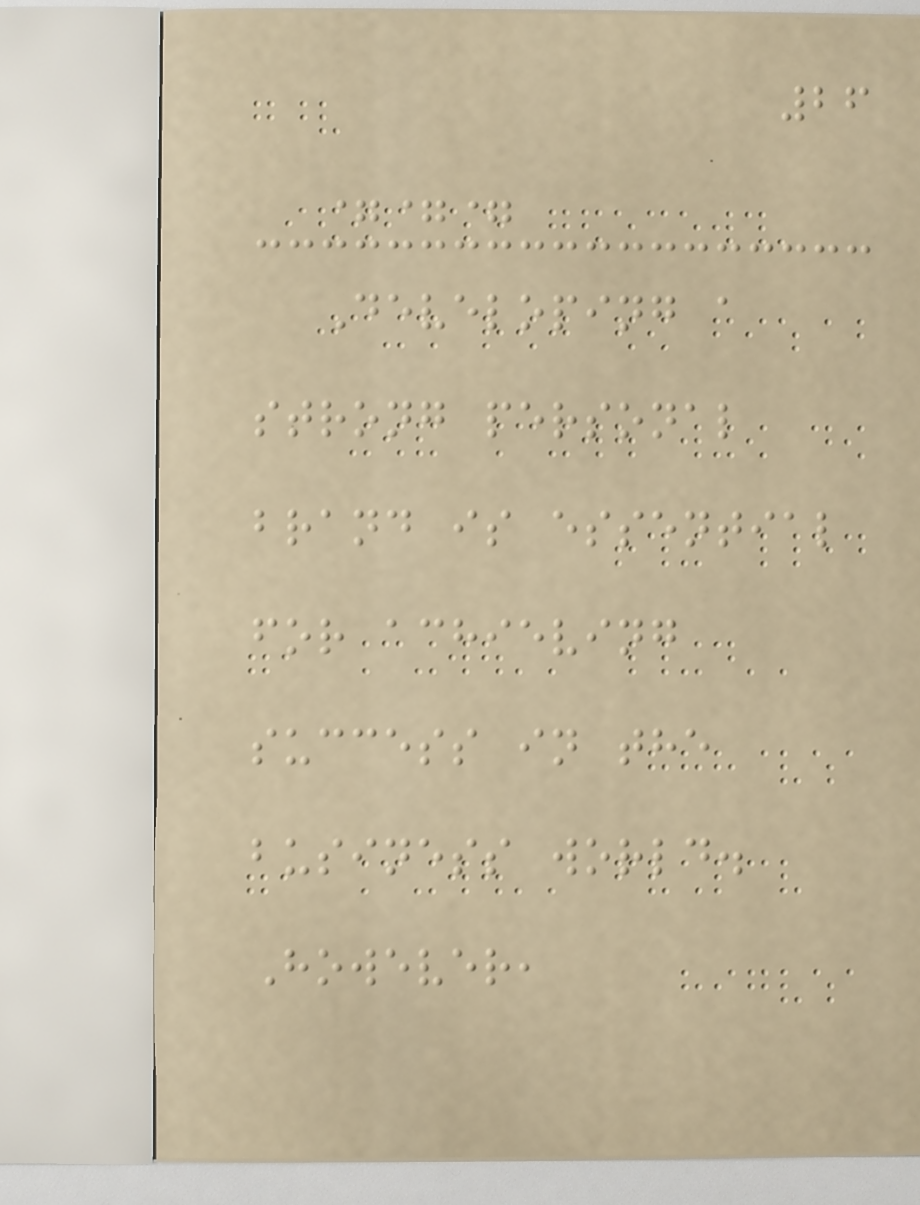26
===
Developing a
strong personal
brand is essential
for achieving
success in the
business world.
However,
